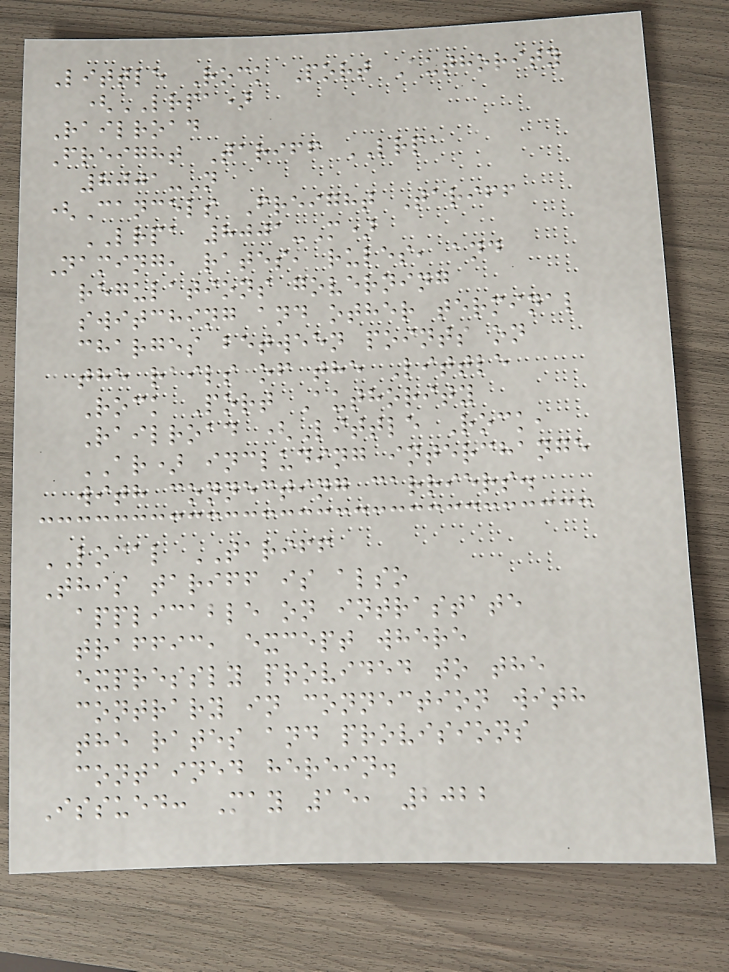Little Rock Port Authority
(LRPA)
Railroad
Freight Tariff LRPA
8001-N
(Cancels Freight Tariff
LRPA 8001-M)
Naming, rates, rules, and
regulations governing
switching and other terminal
charges between points on
the rails of the Little
Rock Port Authority
Railroad (Little Rock,
AR) including interchange
with connecting carriers.
LOCAL TARIFF
This tariff is also
applicable on intrastate
traffic, except where
expressly provided to the
contrary in connection with
the rates and provisions
contained herein.
Issued: May 15, 2022
